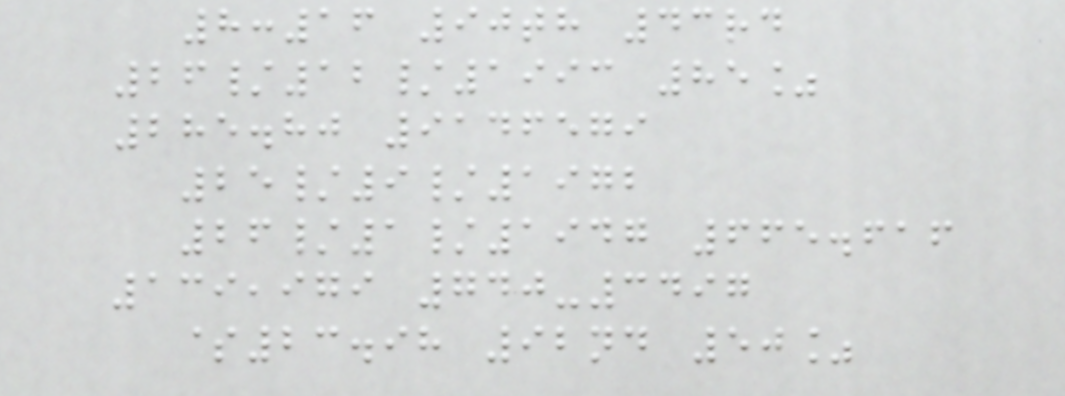8:16 90th 43rd
26/12/1993 85%
285.80 9146579
25/9/1972
26/1/1947 665.616
139,979 740-3497
$23.98 92nd 50%
